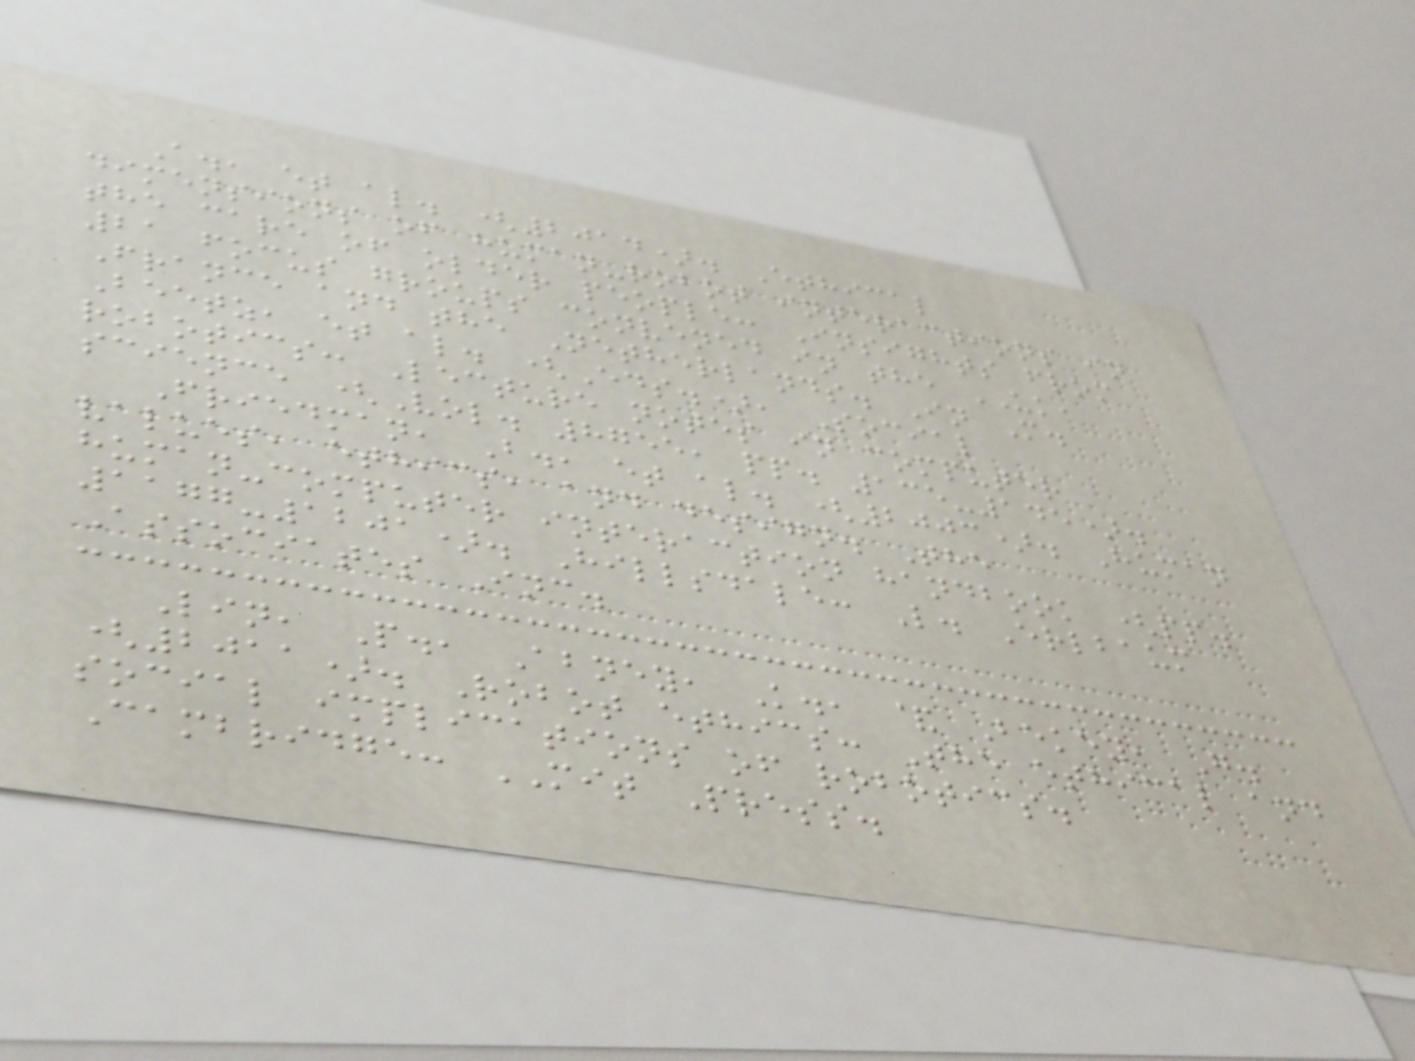A., et al. (2014). Ethical
dimensions of human-robot interactions in
the care of older people: Insights from
21 focus groups convened in the UK,
France and the Netherlands. In M.
Beetz, et al. (Eds.), Social
robotics: Lecture notes in computer
science (Vol. 8755, pp. 135-145).
Friedman, B., et al. (2003). Human
values, ethics, and design. The
human-computer interaction handbook (pp.
1177-1201). Hillsdale: L. Erlbaum
Associates Inc.
Lin, P., Abney, K., & Bekey, G.
(2011). Robot ethics: The ethical and
social implications of robotics.
Cambridge: MIT Press.
